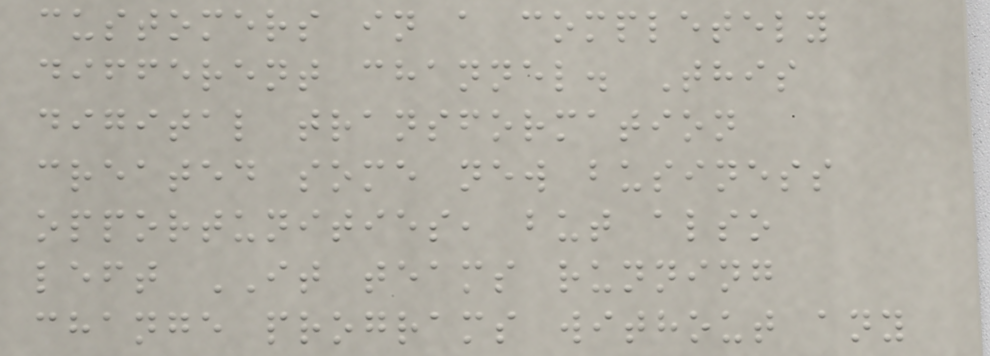customers in a completely
different channel. This
digital transformation
created some new business
opportunities, but also
left IT teams running
change programs without any
